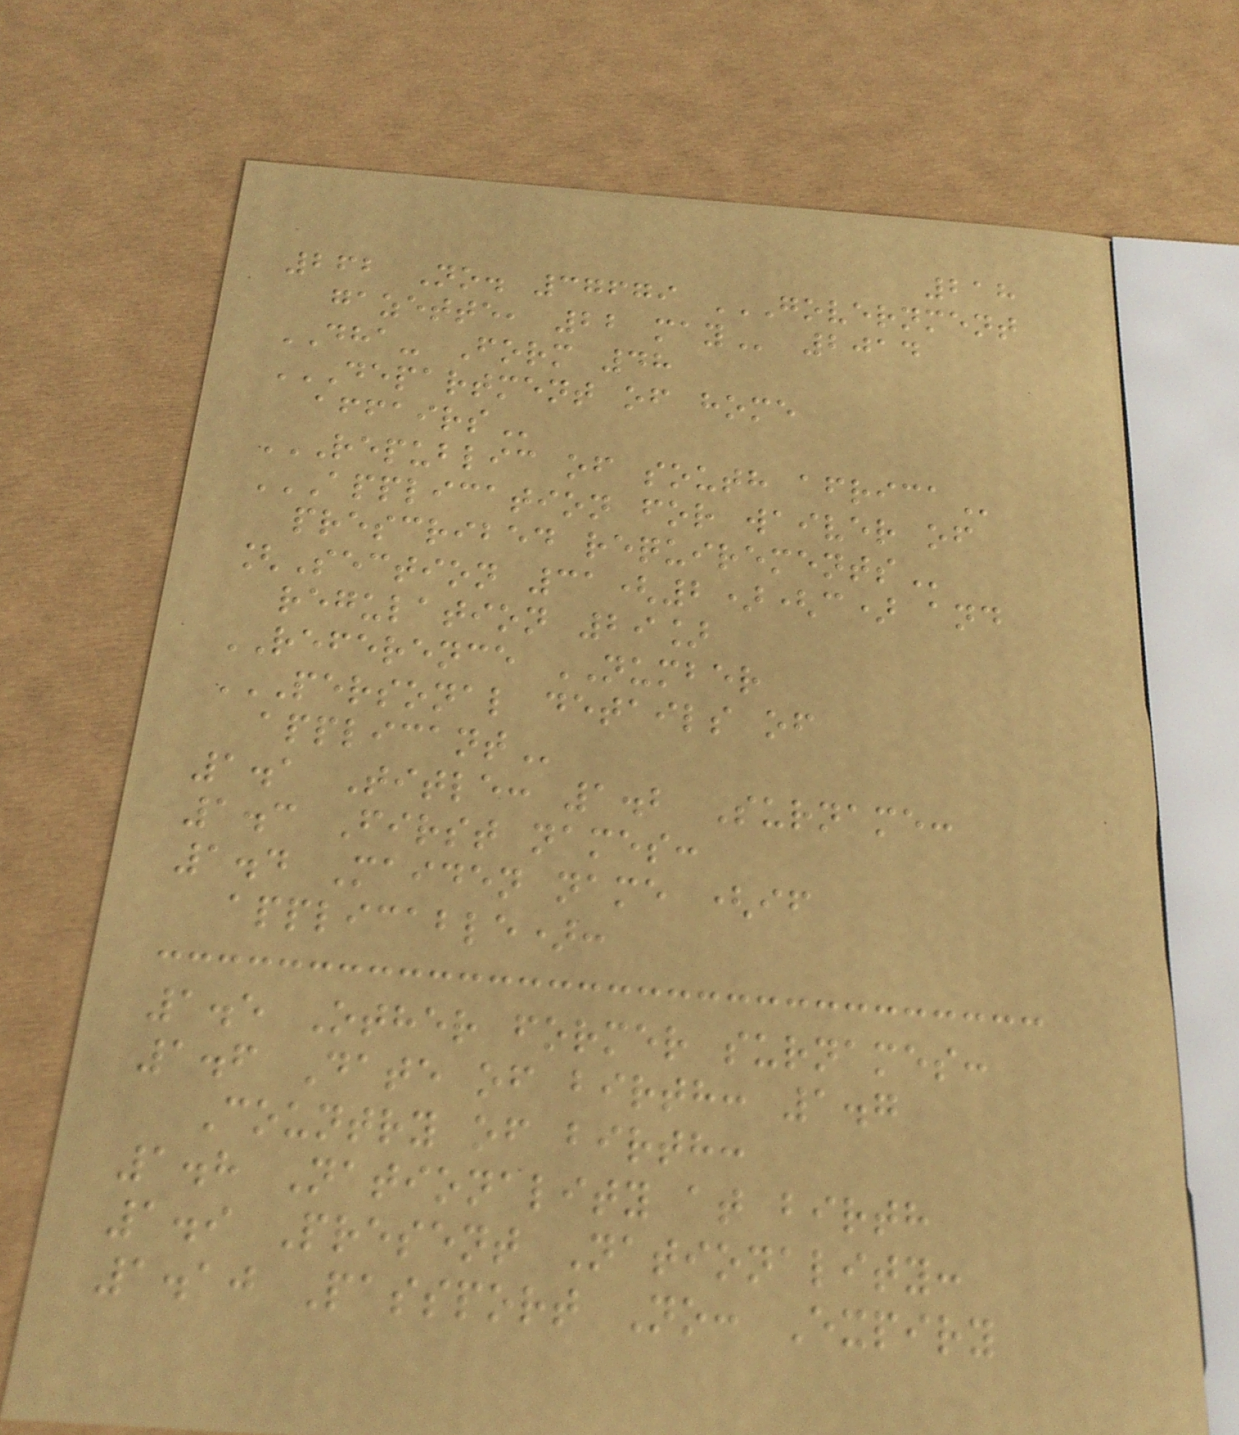218
262 No. 37679 GOVERNMENT
GAZETTE, 22 MAY 2014
DHA- Form 48
DEPARTMENT OF HOME
AFFAIRS
REPUBLIC OF SOUTH AFRICA
APPLICATION FOR WAIVER OF
PRESCRIBED REQUIREMENTS
[Section 31(2)(c) and
regulation 29]
REFERENCE NUMBER
PERSONAL DETAILS OF
APPLICANT
1.1 Title: 1.2 Surname:
1.3 First names:
1.4 Maiden name (if
applicable):
1.5 Other former surnames:
1.6 Date of birth: 1.7
Country of birth:
1.8 Nationality at birth
1.9 Present Nationality:
1.10 Passport No: Expiry
